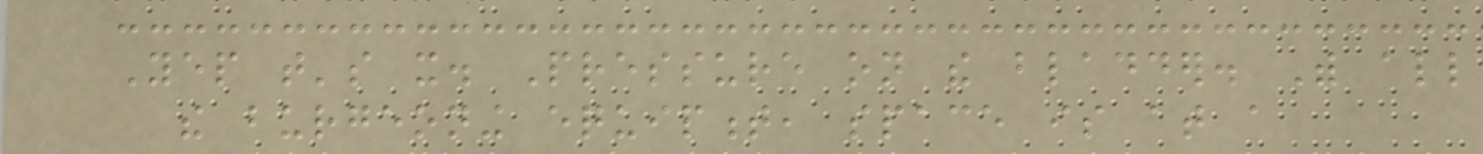Yep that's it. Pressure on the bladder. With all
the burgeoning equipment, space is at a
